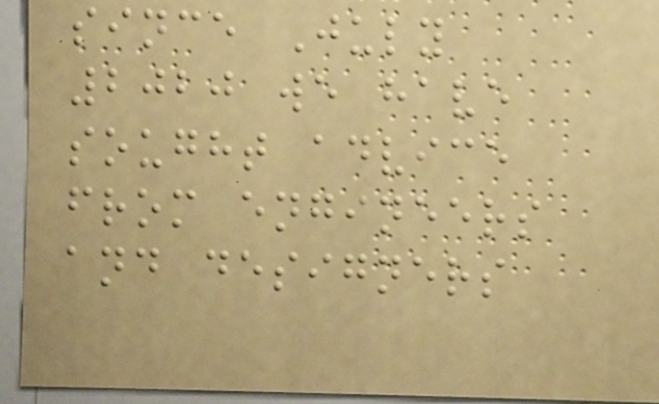since July
2020 we have
sought advice
from engineers
and designers
